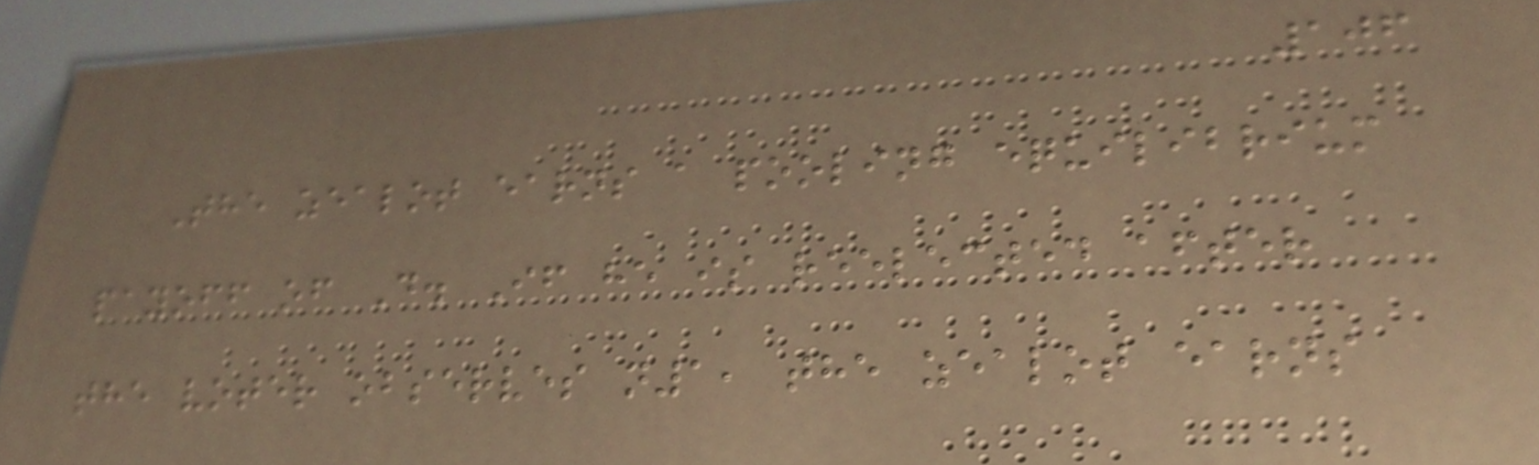106
The zealot earns a pooling equilibrium
payoff of D. If he is reelected after
the voter observes n1, the zealot earns
